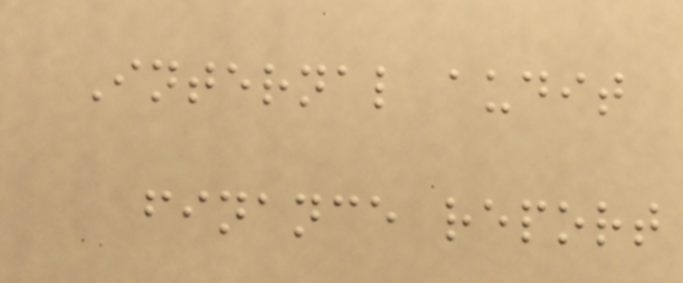Internal audit
finance report
